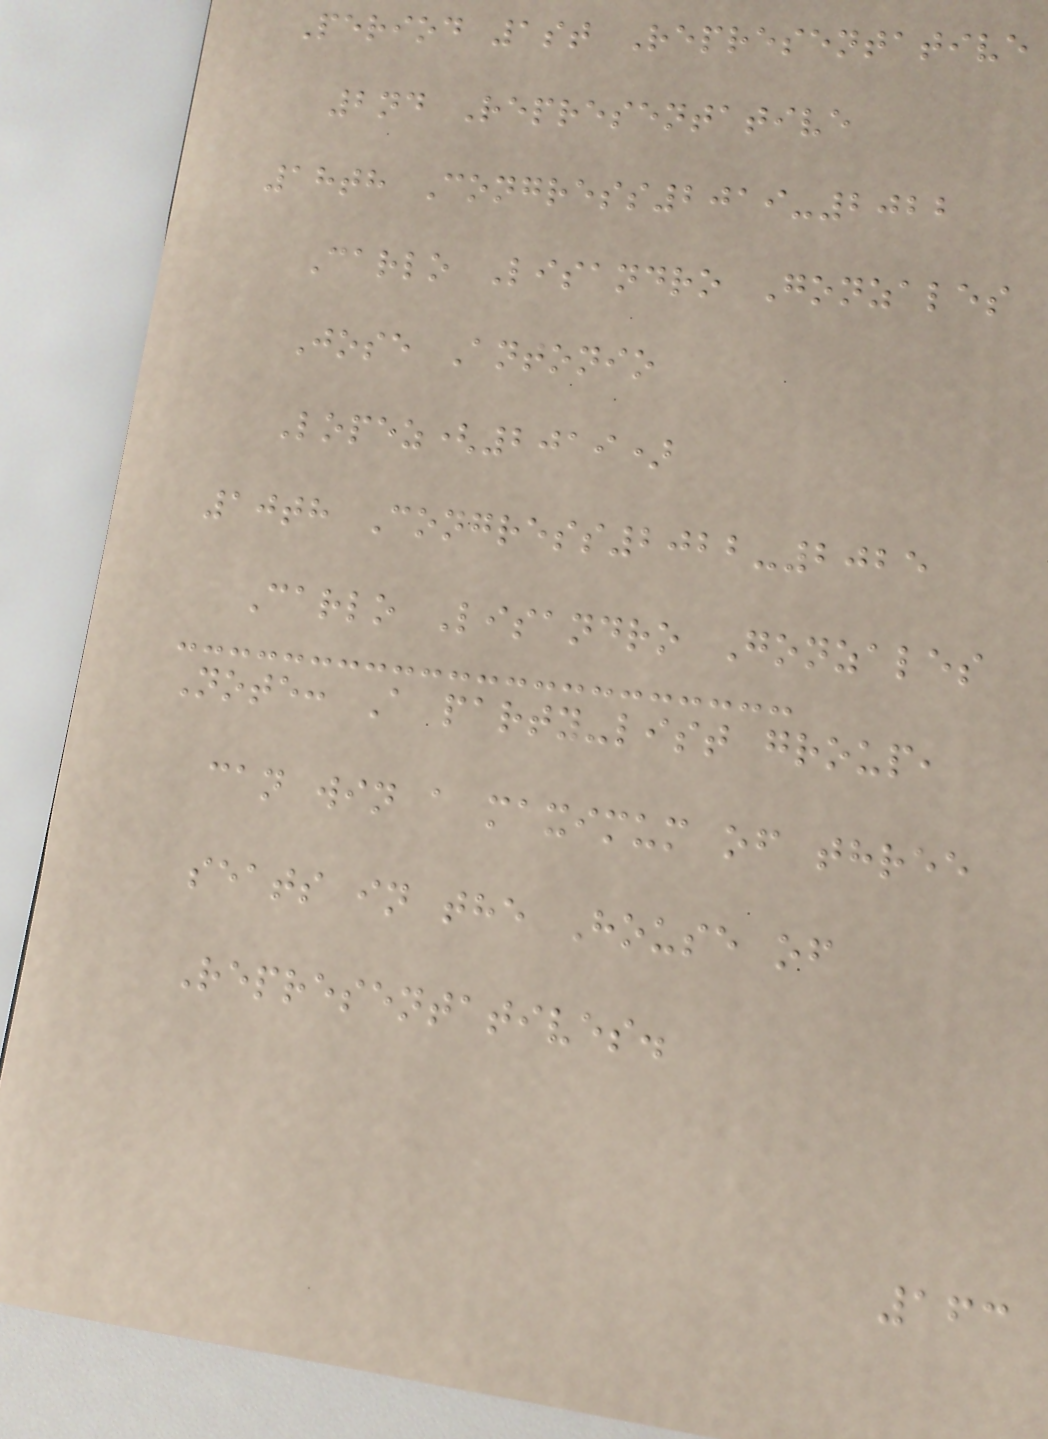Period 1st Representative
2nd Representative
18th Congress2019-2022
Carlo Lisandro Gonzales
Jose Antonio
Lopez(2019)
10th Congress2022-2025
Carlo Lisandro Gonzales
Note: A party-list group,
can win a maximum of three
seats in the House of
Representatives.
163
